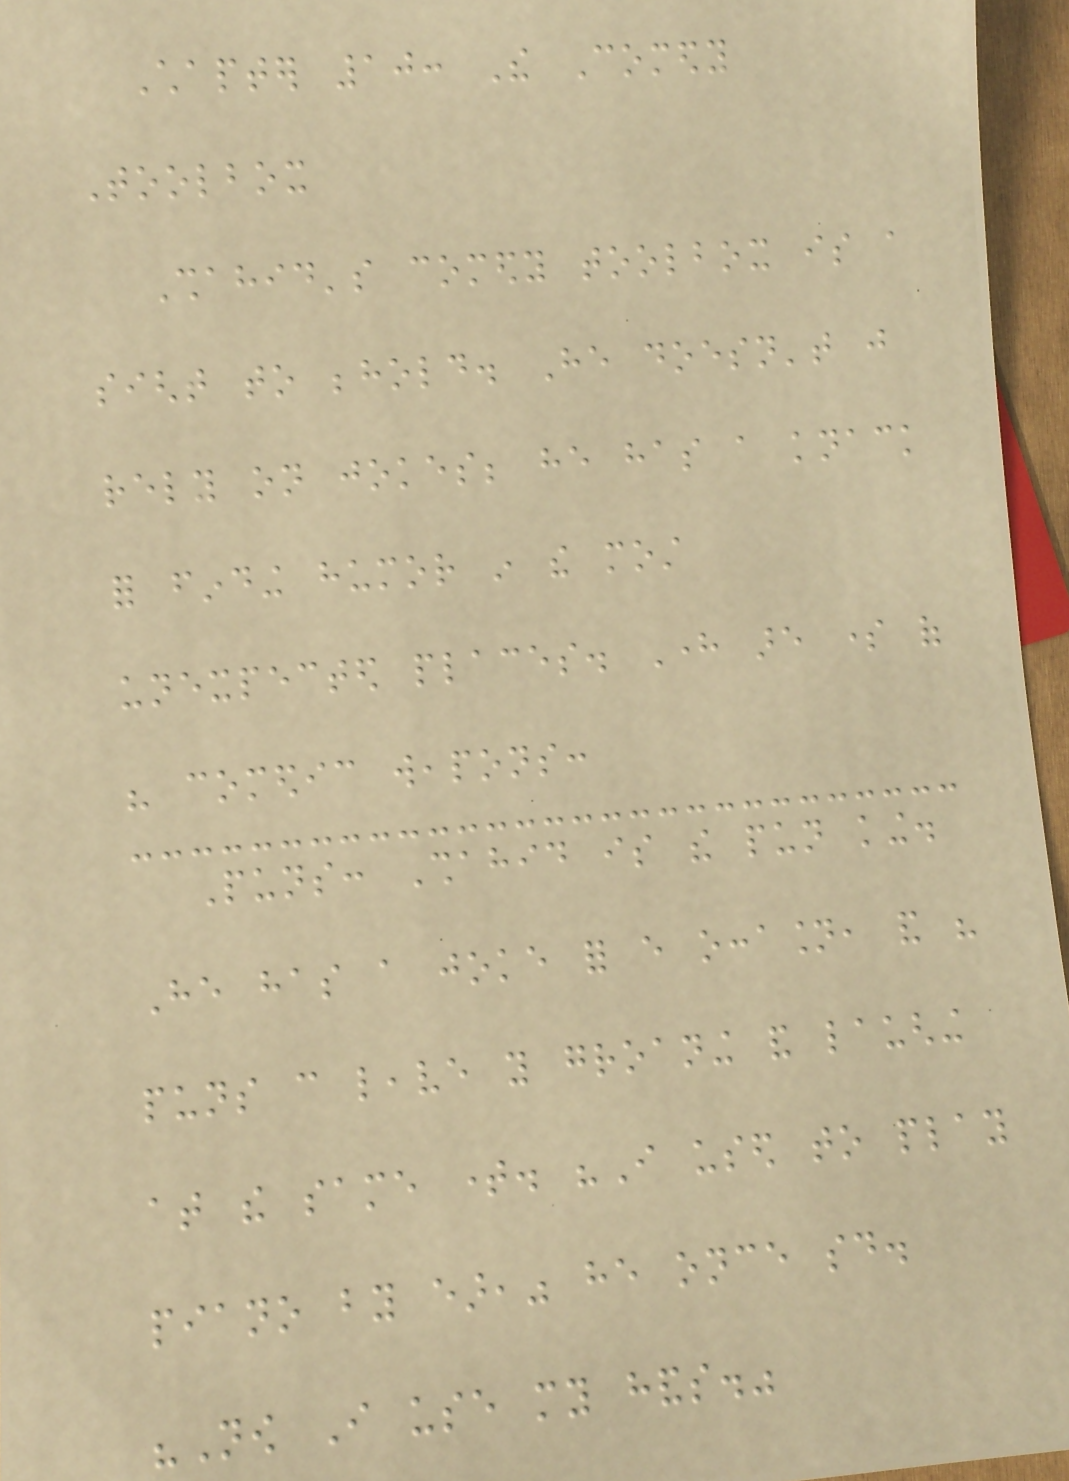Chapter 10: The Comedy
Toolbox
Shahid's comedy toolbox is a
sight to behold. He doesn't just
rely on jokes; he has a knack
for finding humor in the most
unexpected places. Here are some of
his comedic weapons:
Puns: Shahid is the pun king.
He has a joke for every occasion, and his
puns can leave you groaning and laughing
at the same time. "I used to play
piano by ear," he once said.
"Now I use my hands."
